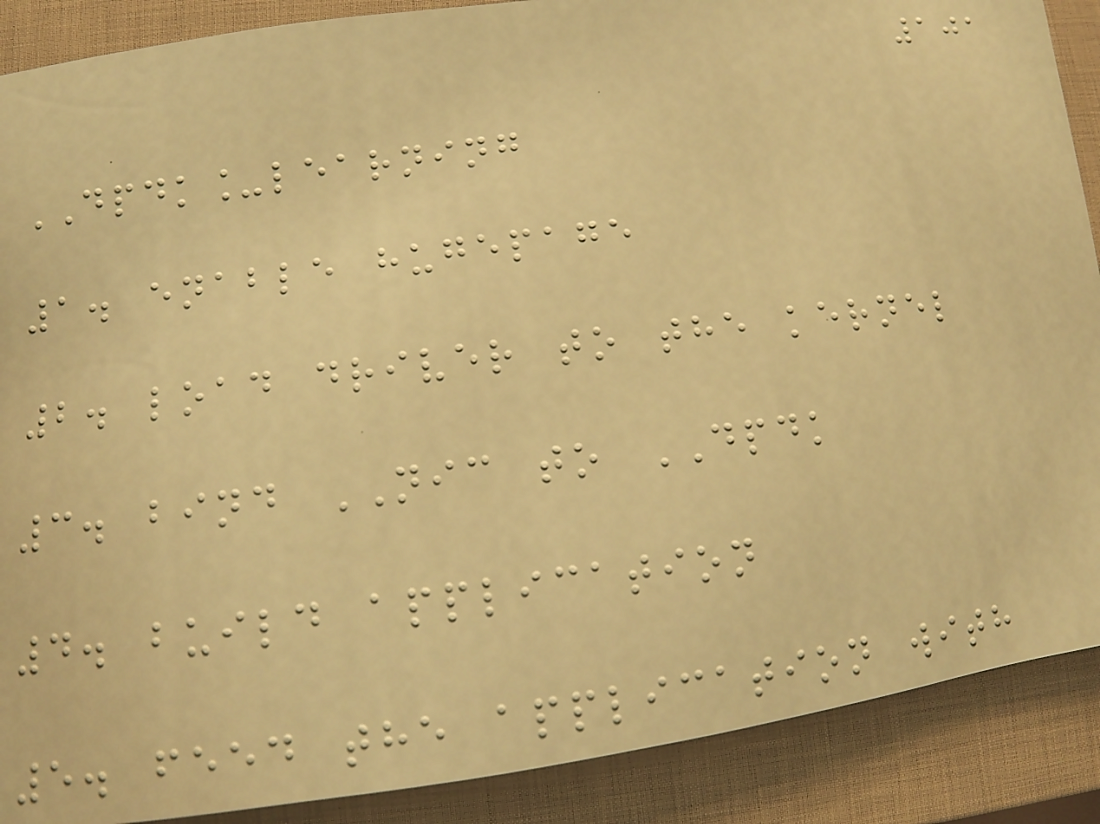101
DPDK_learning
1. enable hugepage
2. load driver to the kernel
3. bind NIC to DPDK
4. build application
5. feed the application with
